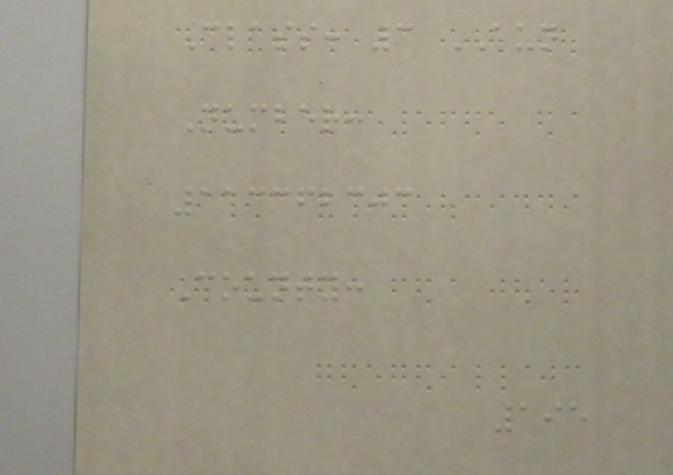Class: 3 AUN
Number:
113362303
County:
195
